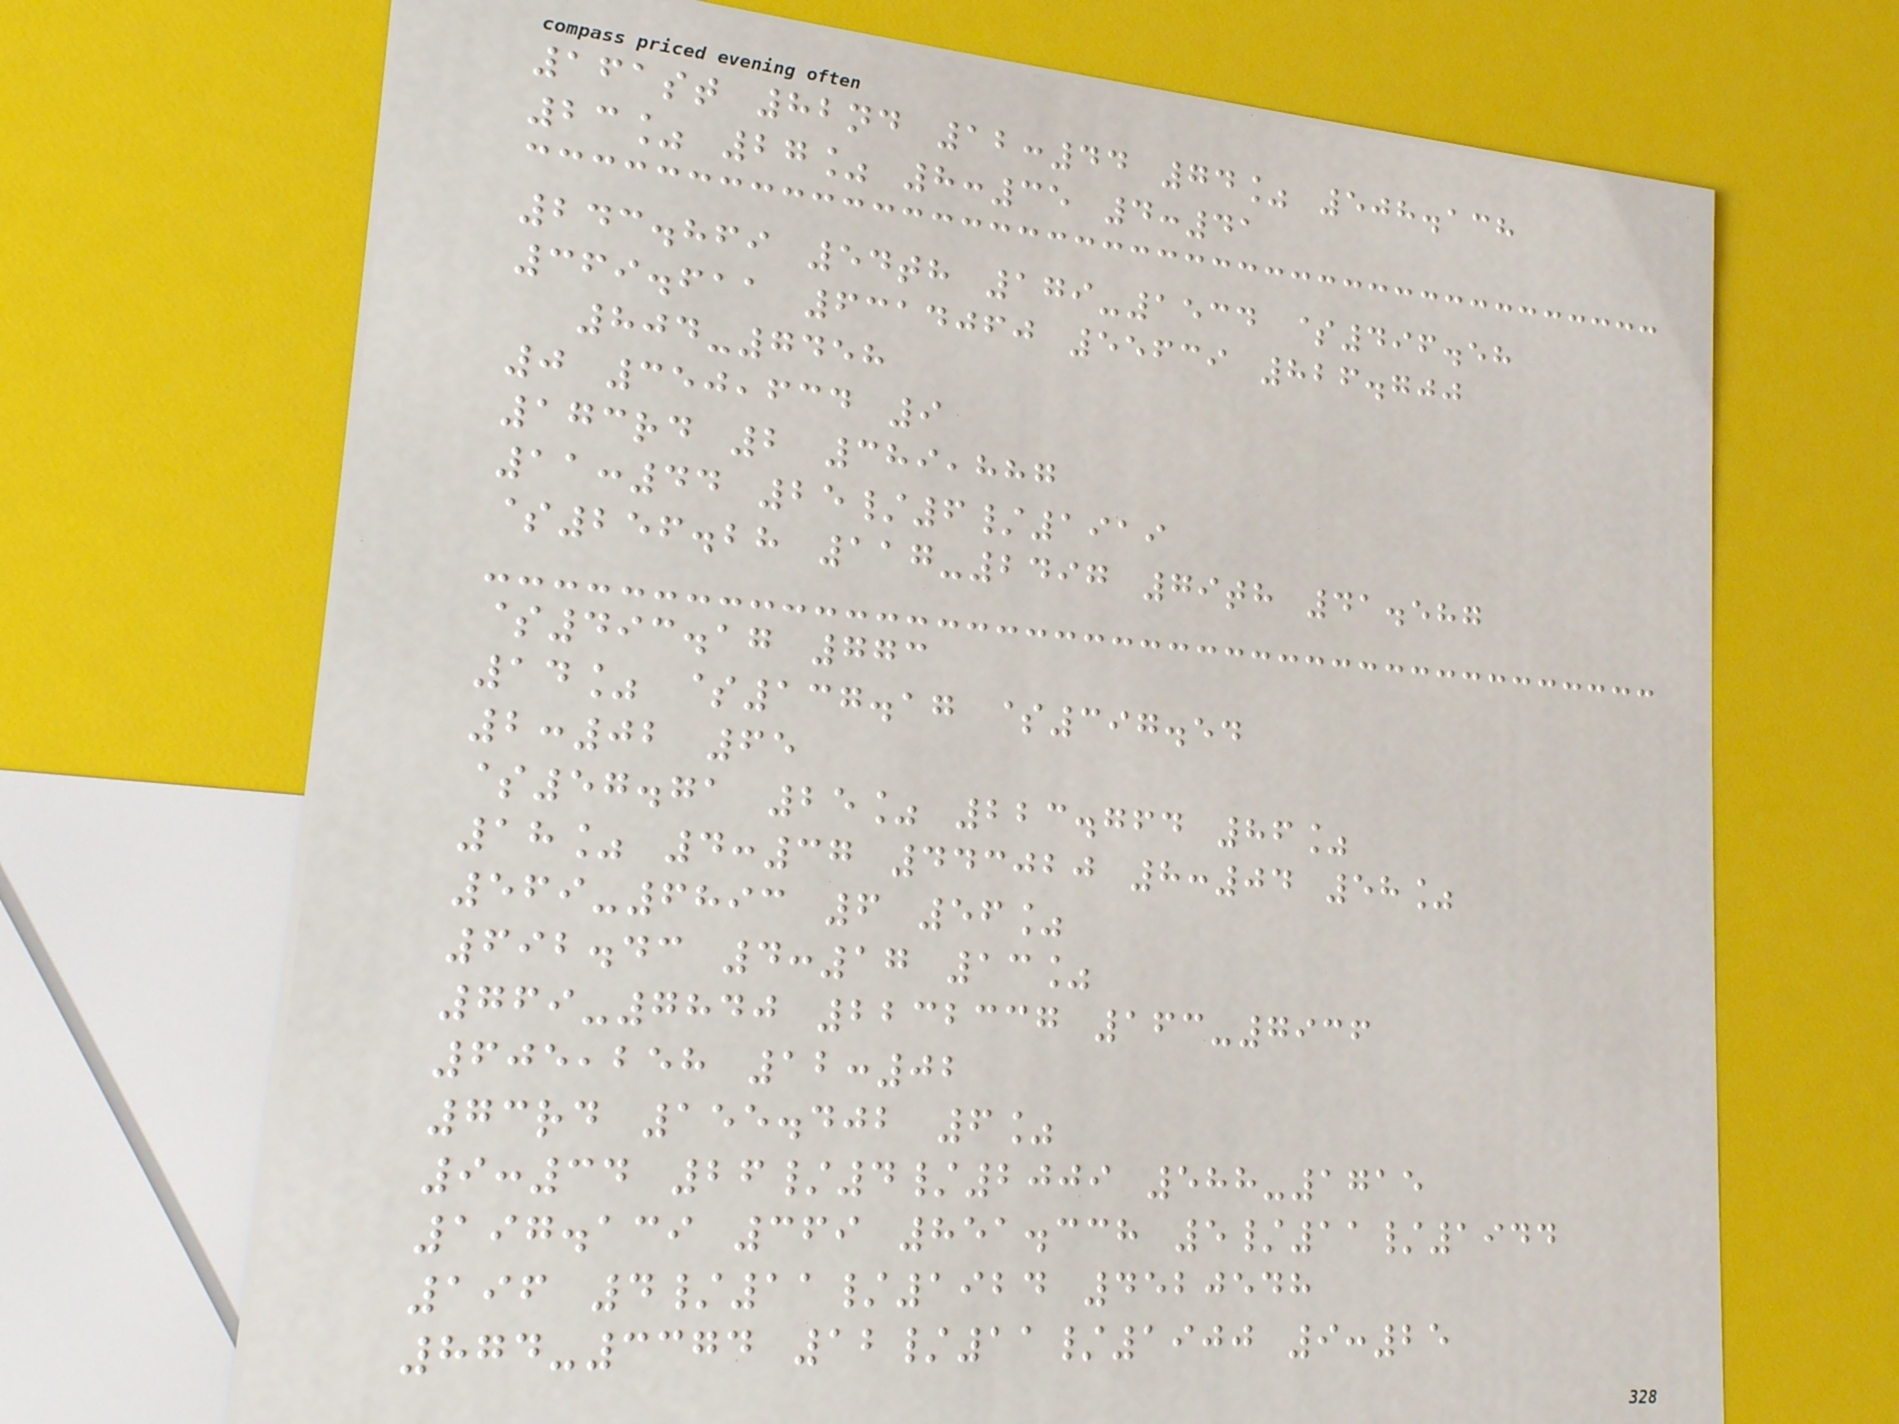161st 82nd 12:44 74% 508.138
23% 27% 8:35 4:41
243.869 54th 179-1534 $496.58
369.611 6314060 55639 826.700
804-7458
0 350,634 9
173rd 2 389,887
11:44 25/6/1919
$256.28 117-2497 79th 41.587
$493.17 773
14% $137.17 $397.54
2:02 65
$57.71 25% 223.764 86%
18% 4:37 443020 8:04 58%
569-6893 6 56%
692.43 4:17 13%
769-7840 2232337 163-7936
605,258 12:02
73rd 155.402 6%
9:34 26/4/2009 588-1715
197.139 369 851.338 5/11/1944
196 4/11/1924 4520548
874-3374 12/11/1900 9:25
